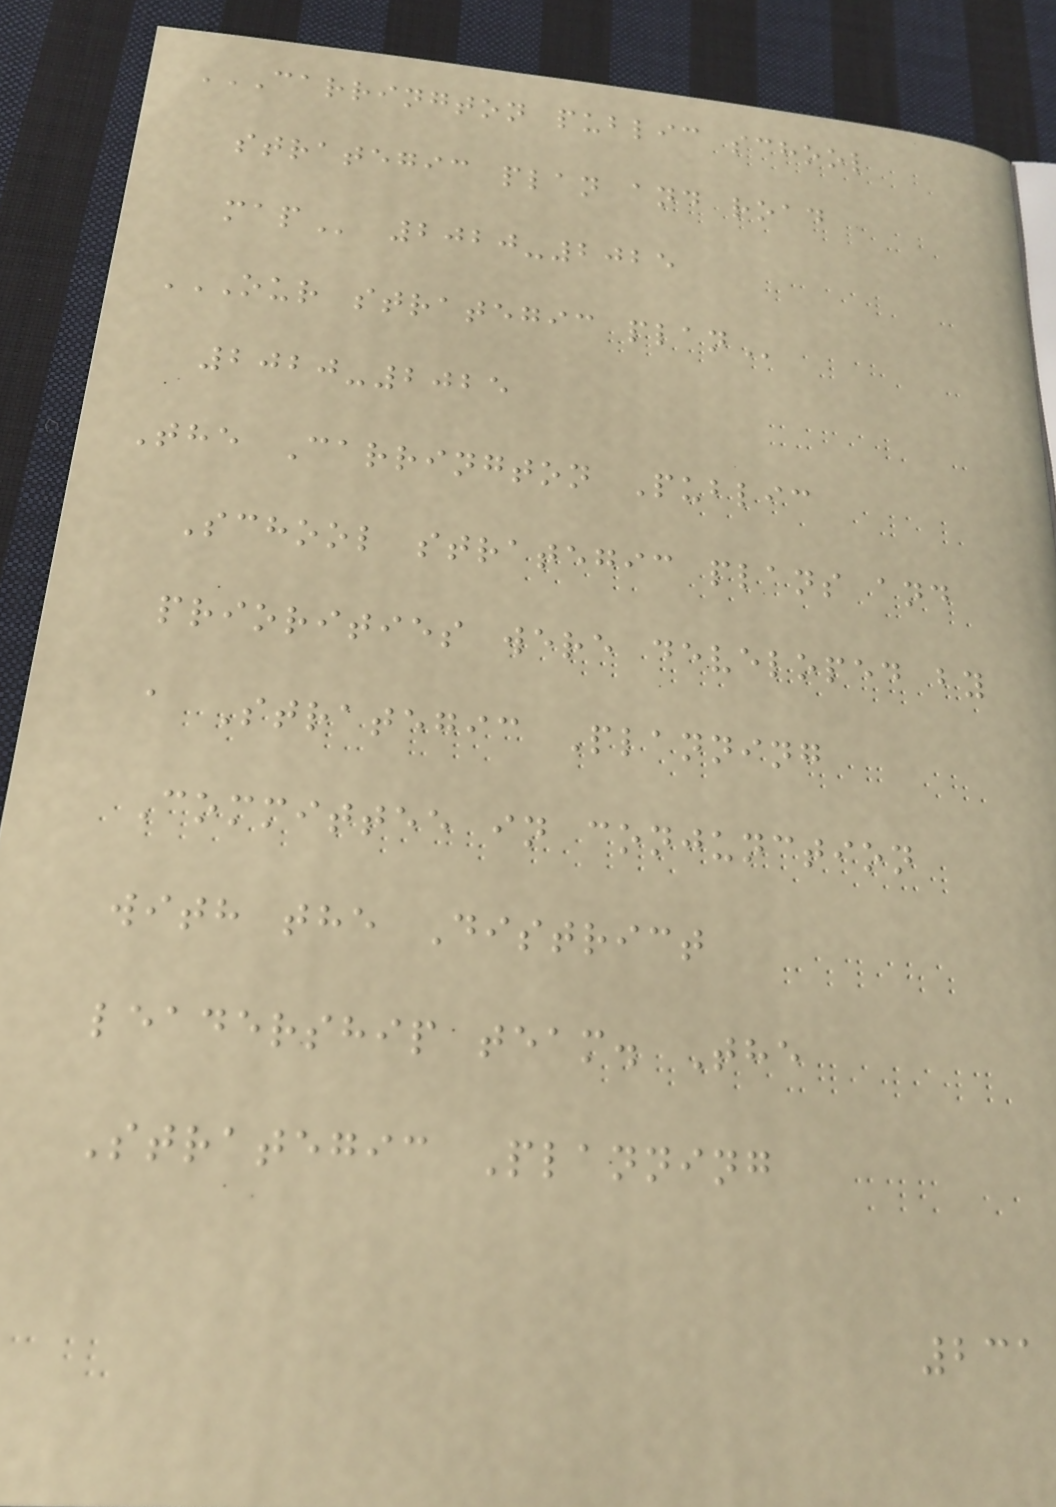CARRINGTON PUBLIC SCHOOL
STRATEGIC PLAN AND ROAD
MAP 2020-2025
OUR STRATEGIC PLAN
2020-2025
The Carrington Public
School strategic plans and
priorities were developed by
a Strategic Planning
Committee in conjunction
with the District
leadership team. The
Strategic Planning
231
